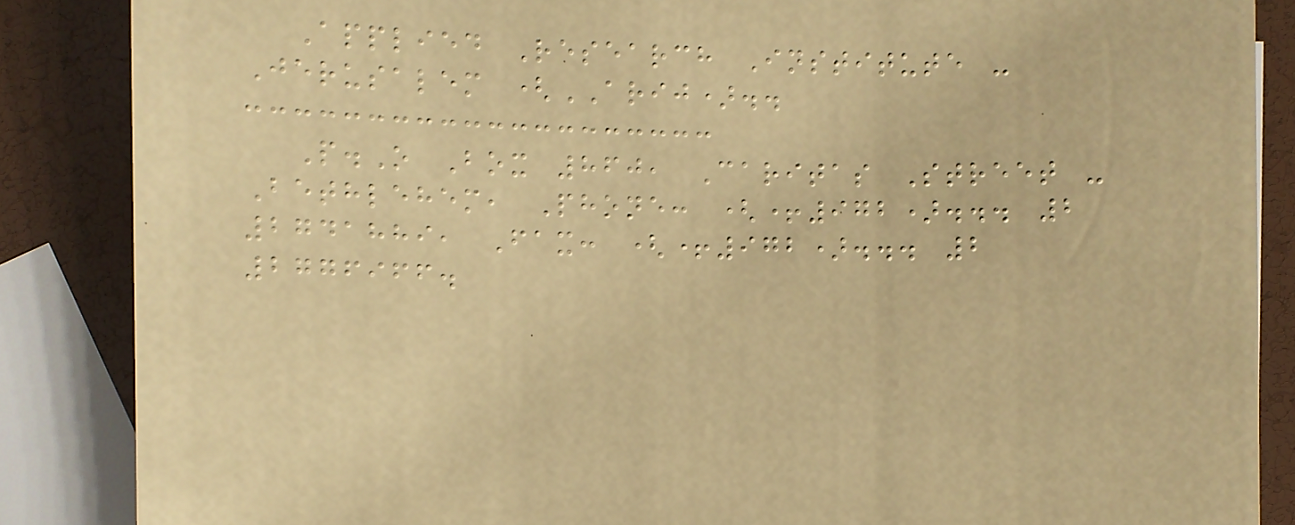Applied Research Institute -
Jerusalem (ARIJ)..
P.O Box 860, Caritas Street -
Bethlehem, Phone: (+972)... 2
2741889, Fax: (+972)... 2
2776966.
